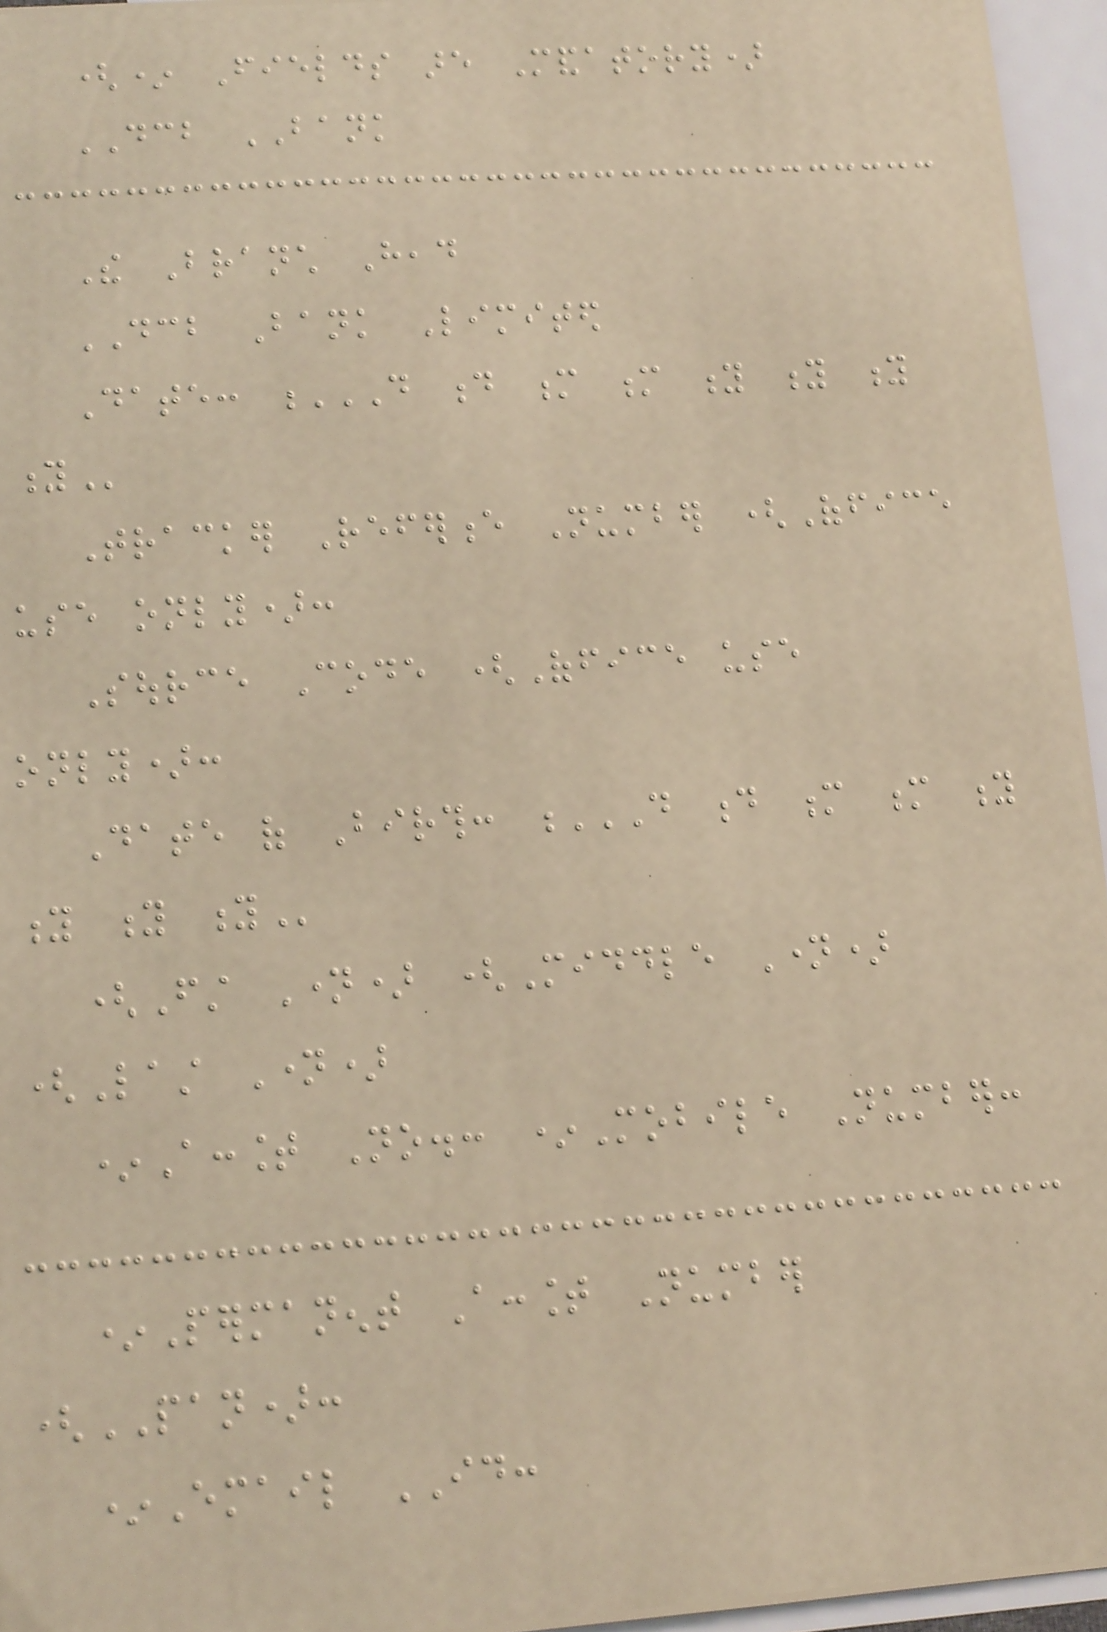(* Fields are Mandatory)
DCB BANK
The Branch Head
DCB Bank Limited
Date: D D M M Y Y Y
Y
Tracker Reference Number (Office
use only):
Source Code (Office use
only):
Date of Birth: D D M M Y
Y Y Y
(First Name) (Middle Name)
(Last Name)
*Account No.: *Mobile Number:
*Permanent Account Number
(PAN):
*Email ID:
